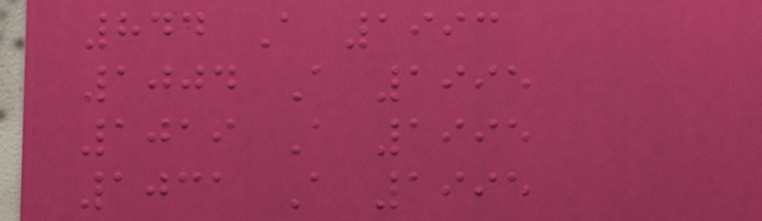844 A 1993
1004 A 1995
1019 A 1995
1031 A 1995
